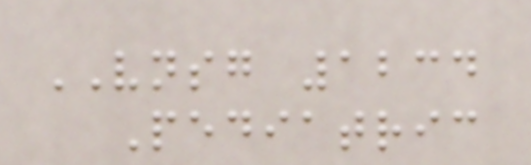VNSG 1234
Pediatric
